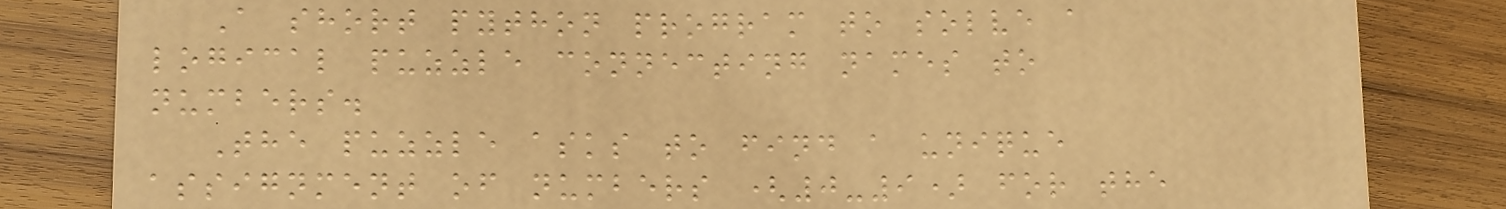A short python program to solve a
logical puzzle connecting names to
numbers.
The puzzle asks to find a unique
assignment of numbers (0-9) for the
